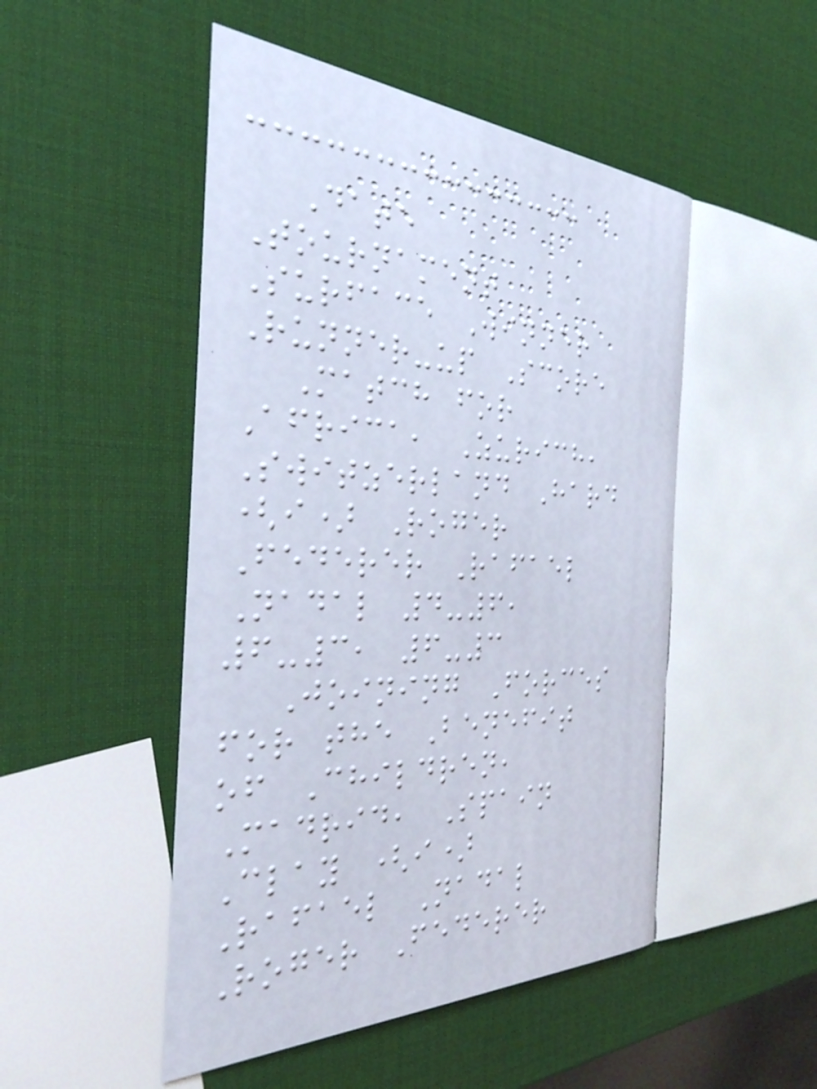Date
Tournament
Surface Winner
Runner-up Score
Match for
Africa, Zurich,
Switzerland Hard
(i) Roger
Federer Rafael
Nadal 4-6,
6-3, 6-3
Joining Forces
for the Benefit
of Children,
Madrid, Spain
Clay (i)
Rafael Nadal
Roger Federer
